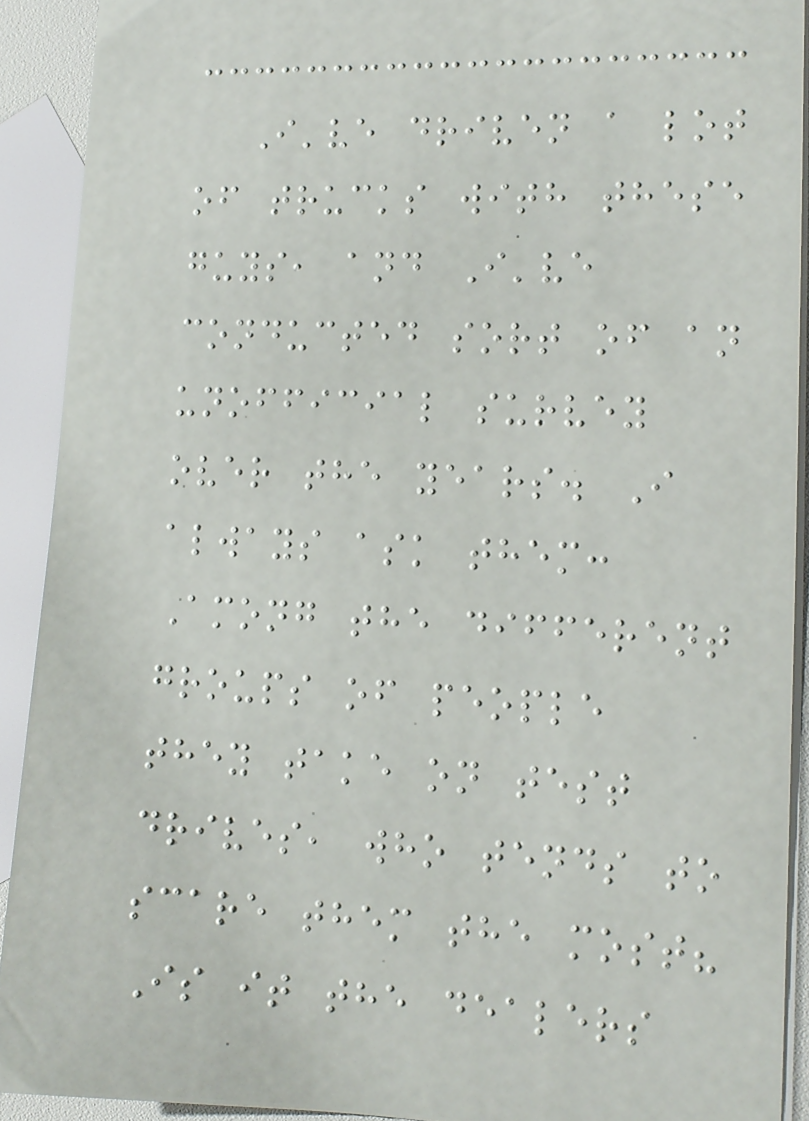I've driven a lot
of trucks with these
guys, and I've
conducted sort of an
unofficial survey
over the years. I
always ask them:
Among the different
groups of people
they take on test
drives, who tends to
scare them the most?
Is it the dealers
